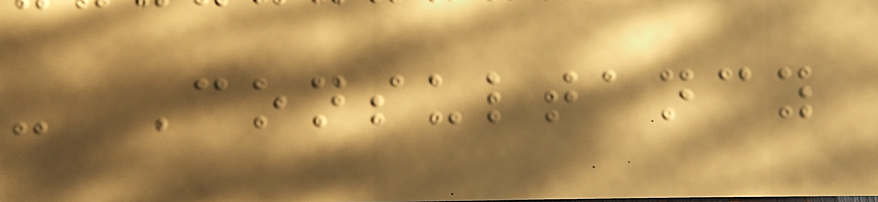- Consultancy
